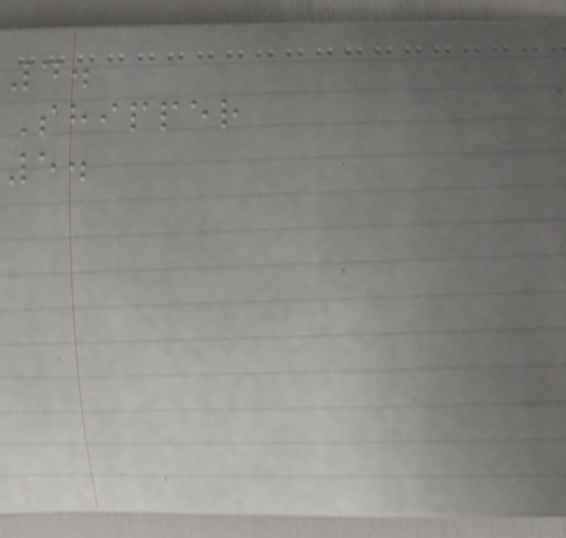4.
Shipper
5.
